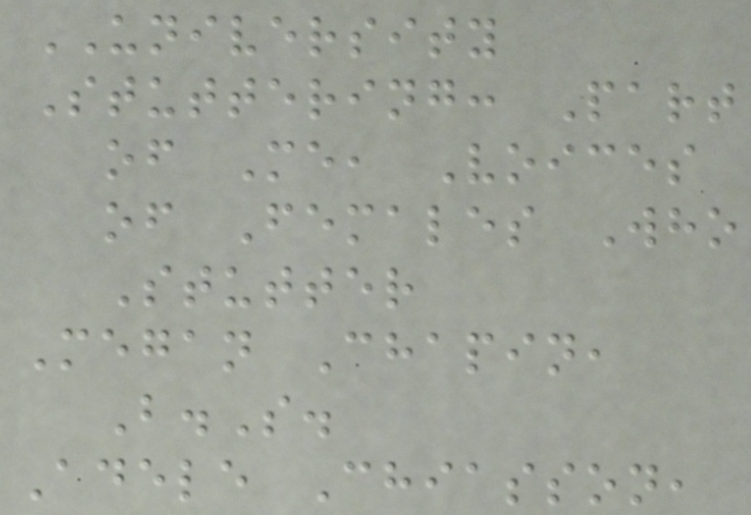UNIVERSITY
Stuttering: Part
of Me, Voices
of Females Who
Stutter
Megan Chapin,
B.S.
Adele Chiasson,
